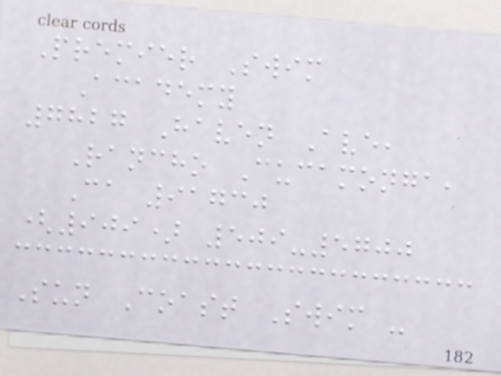Premier Swim
Academy
7827 Haven Ave,
Rancho Cucamonga,
Ca 91730
(909) 509-5700
Sun Coast Swim -
